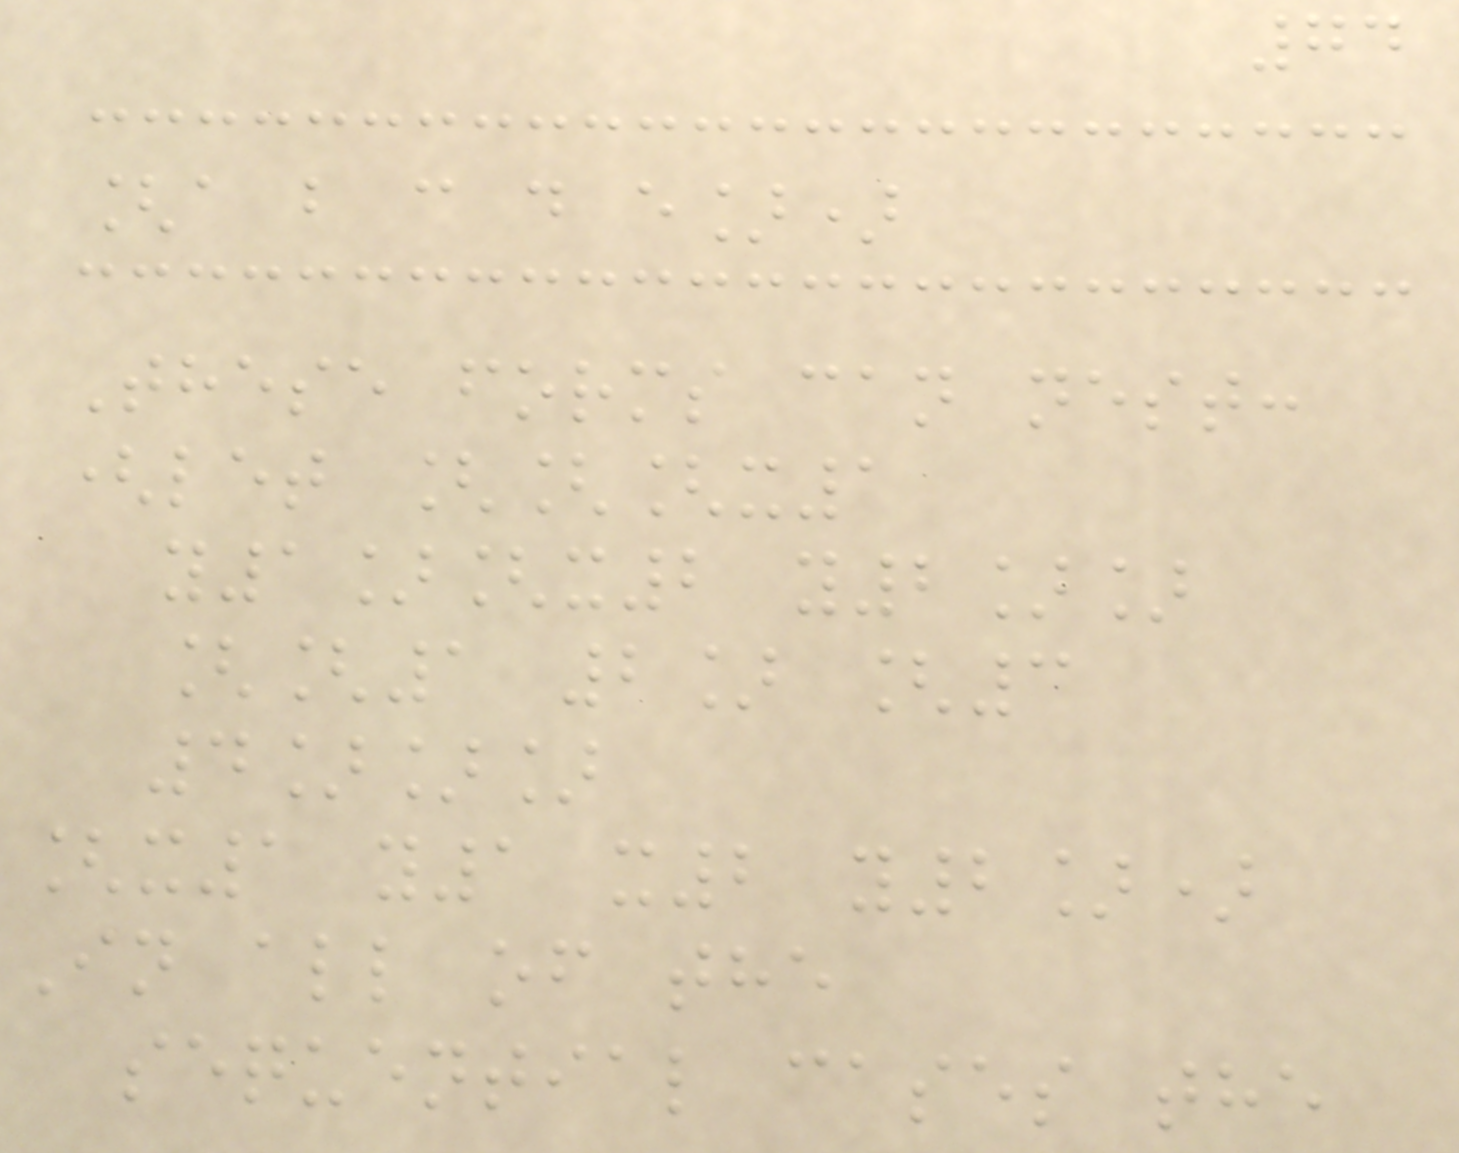74
[a b c d e])
These forms can nest:
(let [[[x1
y1][x2 y2]]
[[1 2] [3
4]]]
[x1 y1 x2 y2])
In all of the
sequential cases the
